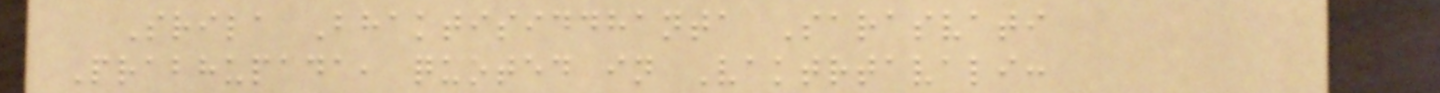Srila Bhaktisiddhanta Sarasvati
Prabhupada, quoted in Vaktrtavali:
